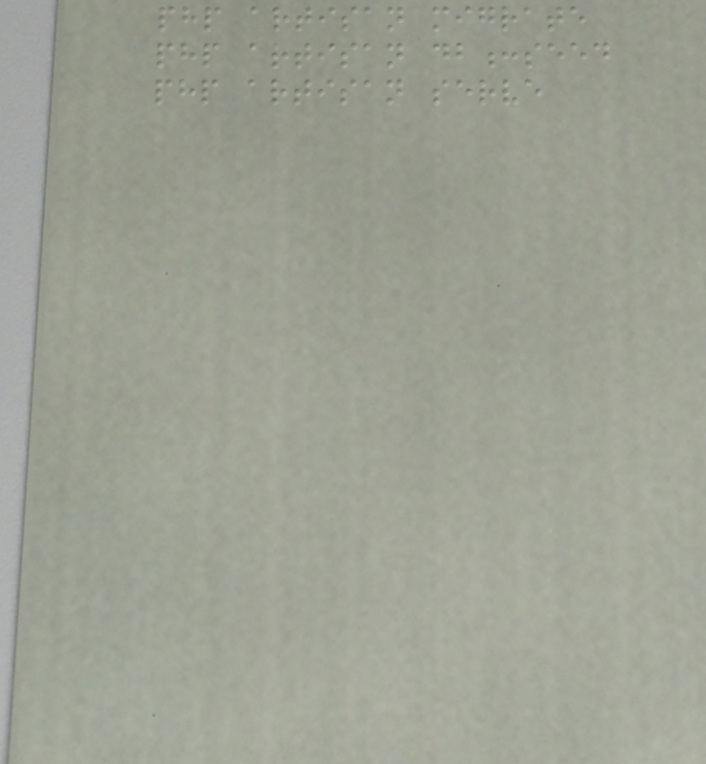php artisan migrate
php artisan db:seed
php artisan serve
